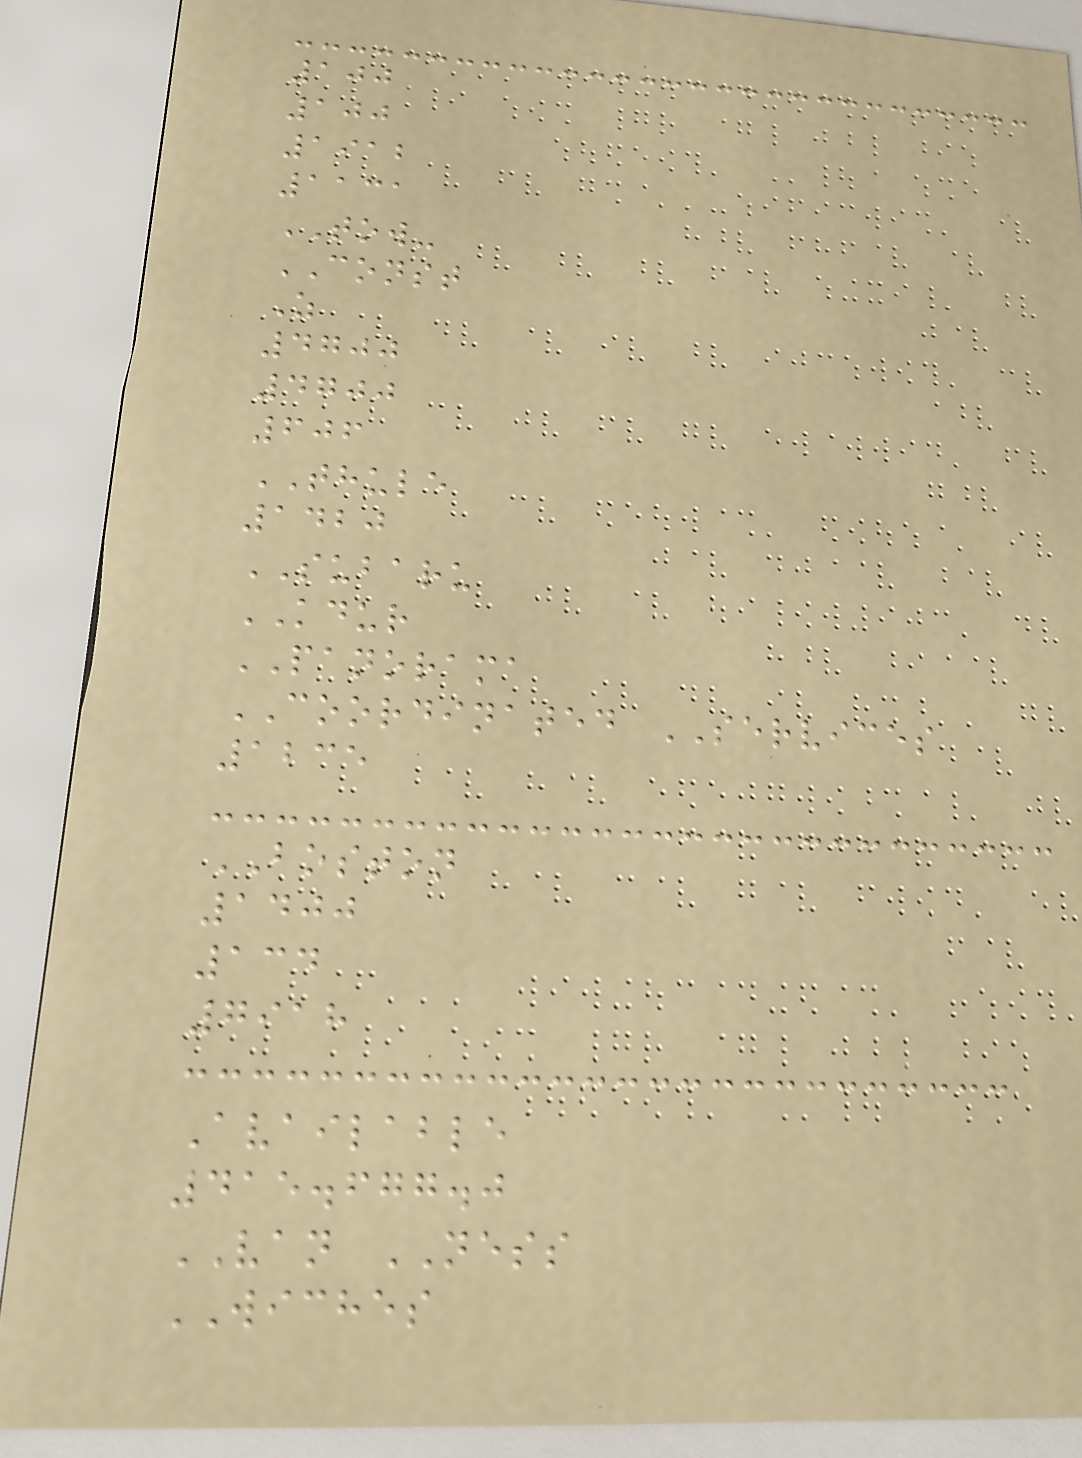100
100
1912
1131
TOW-
CONST
Z
4700
4700
606
THULE
1420
SUBARU
KDUR
PANORAMA
COORDINATED SERVICES
1235
BOSTON
1400
134
7918
Available
415.677.0
VAN NESS
WICHES
